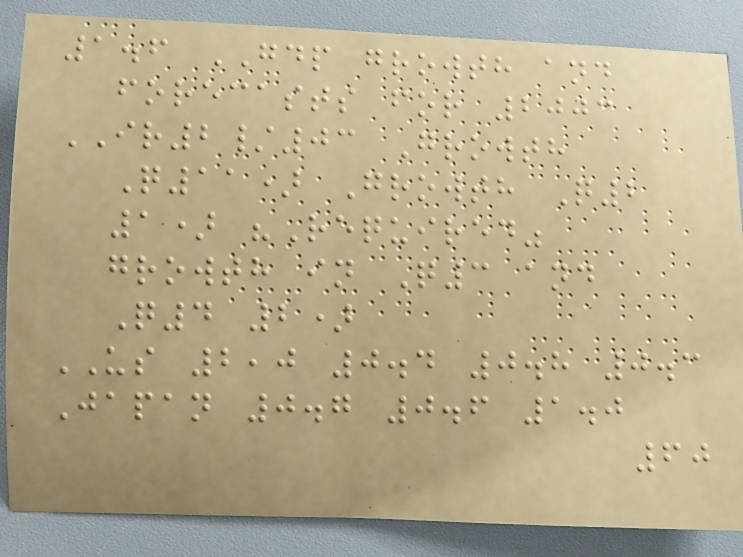1.6 GDP growth and
forecasts for 2003
IR2/03 Growth
Q11) Growth Q2
1) "Required"
growth in Q3 and
Q4 2)
US 2,0 0.4 0.8 0.3
Japan 0.7 0.6 1.0
60
